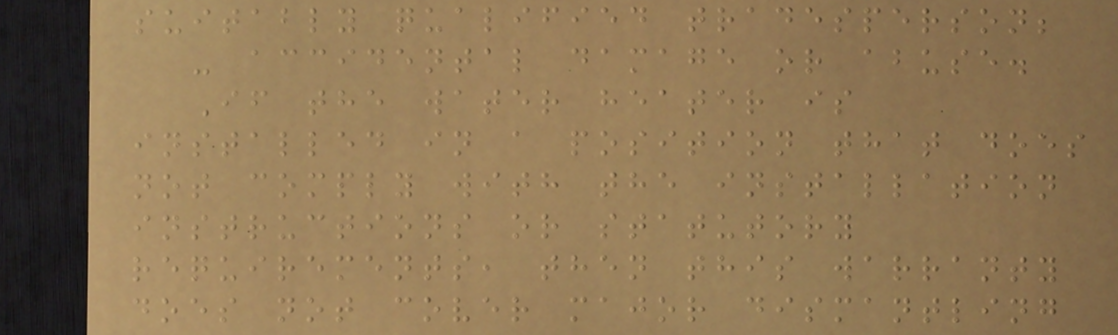suitably qualified tradesperson;
- accidental damage or abuse.
If the water heater is
installed in a position that does
not comply with the installation
instructions or statutory
requirements, then this warranty
does not cover major dismantling
